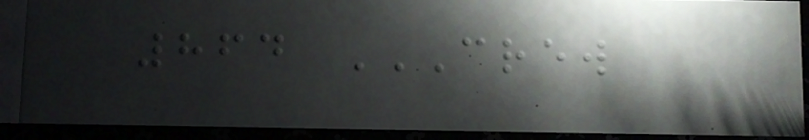864 CREW
